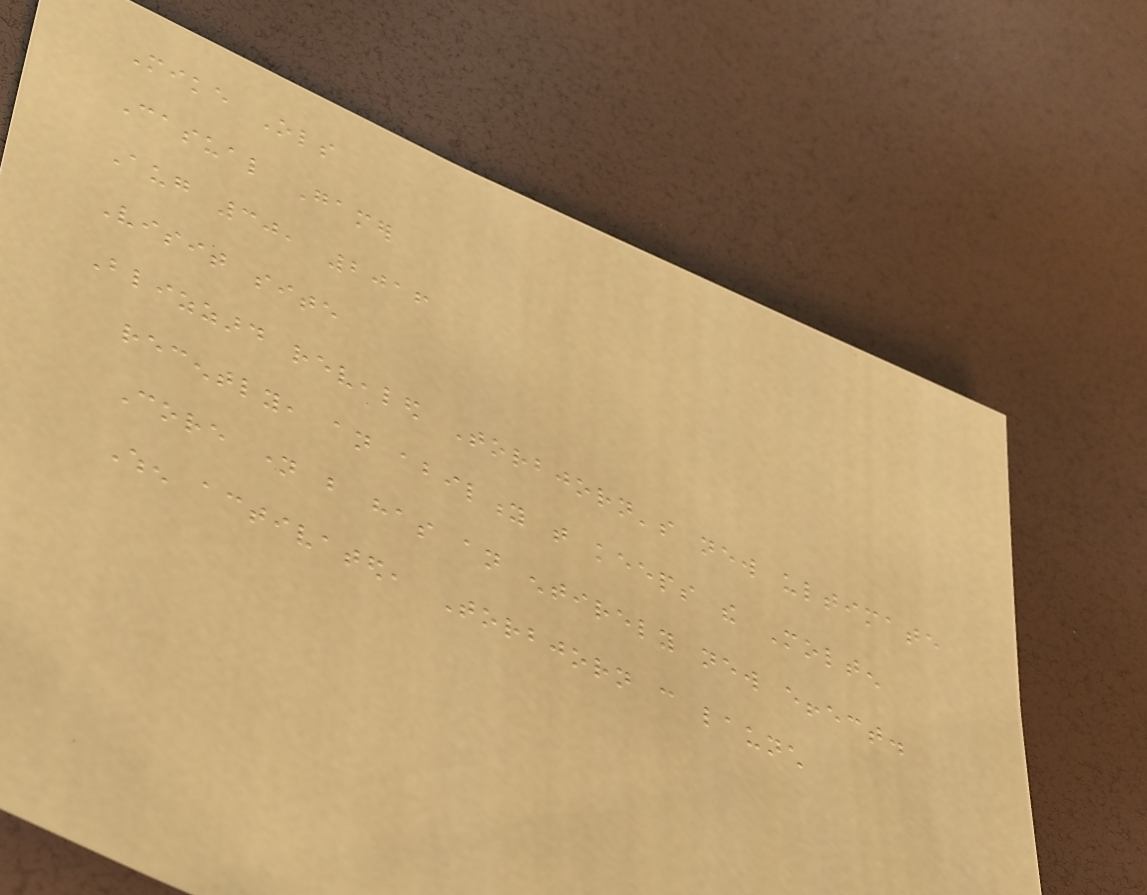Mike Ols
Casual Gamer
Aug 30, 2016
Visit site
Blizzard revealed Torbjorn's new ultimate
recently, an ability that keeps the Molten
Core name but has an entirely new effect.
When activated, Torbjorn can launch
